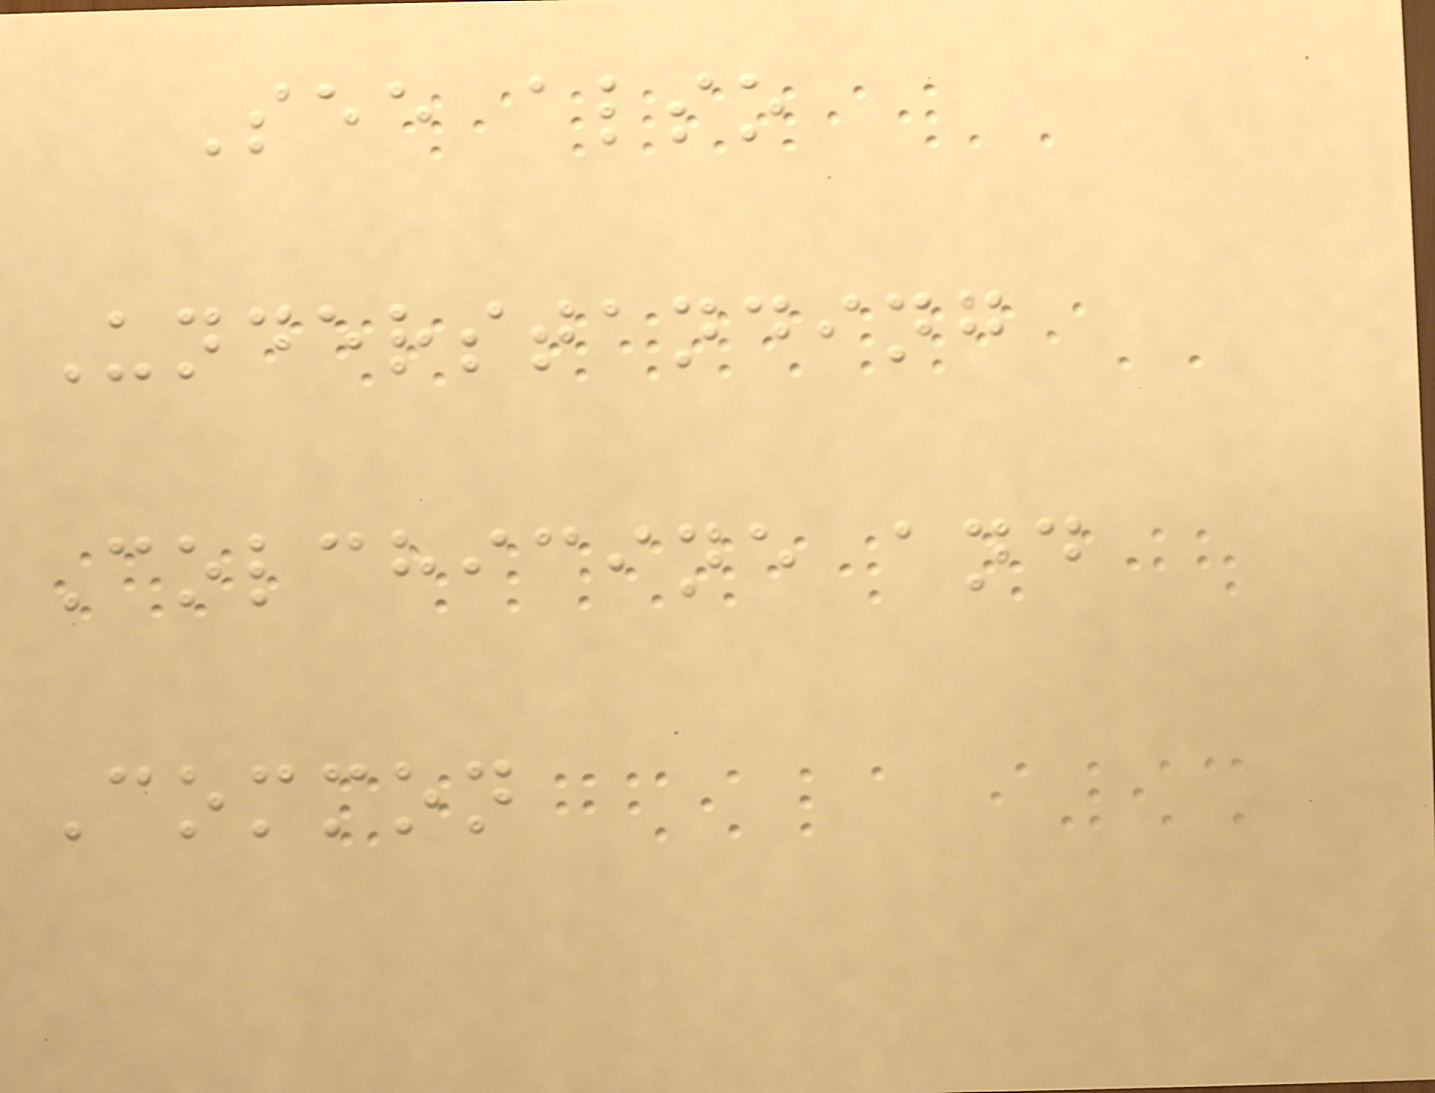See also
Understanding
Colchicine and
Common
